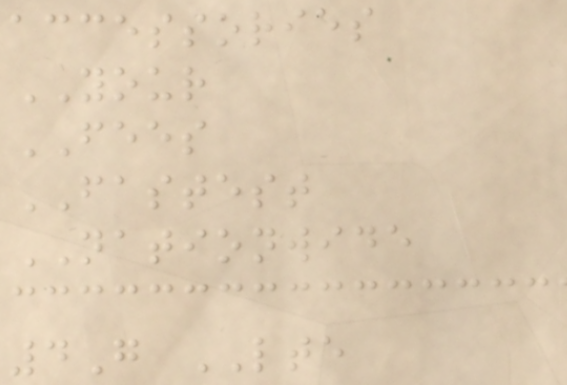accessories
YOUR
FEES
FASTEST
NATIONWIDE
4G LTE
